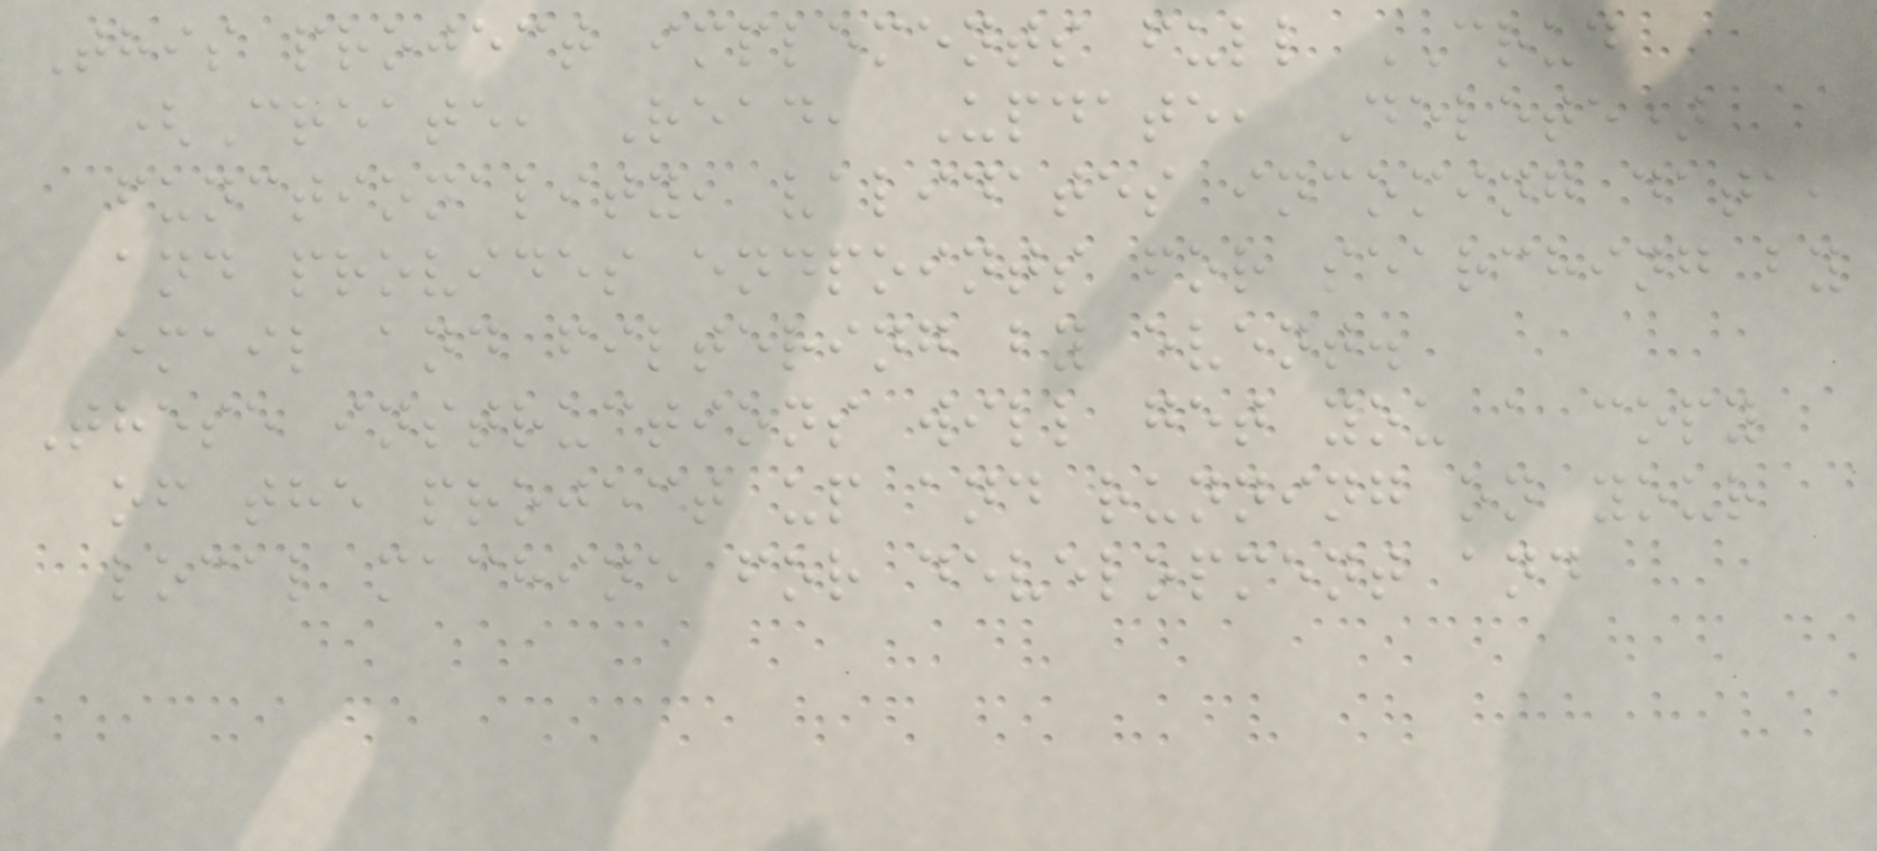This project implements full CRUD
(Create, Read, Update, Delete)
functionality, validates incoming data,
and provides endpoints for searching by
email and filtering by event.
These instructions will get you a copy
of the project up and running on your
local machine for development and
